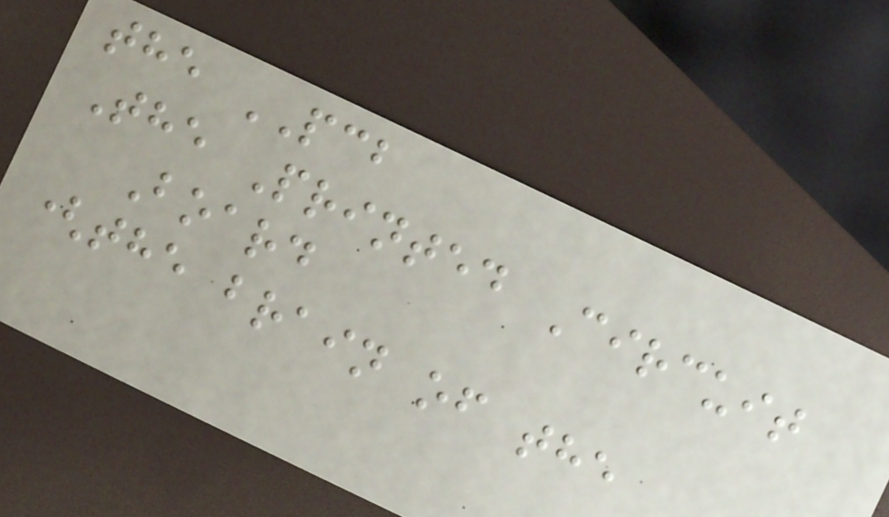the PCB
The Printed Circuit
Board
(the brain of the
